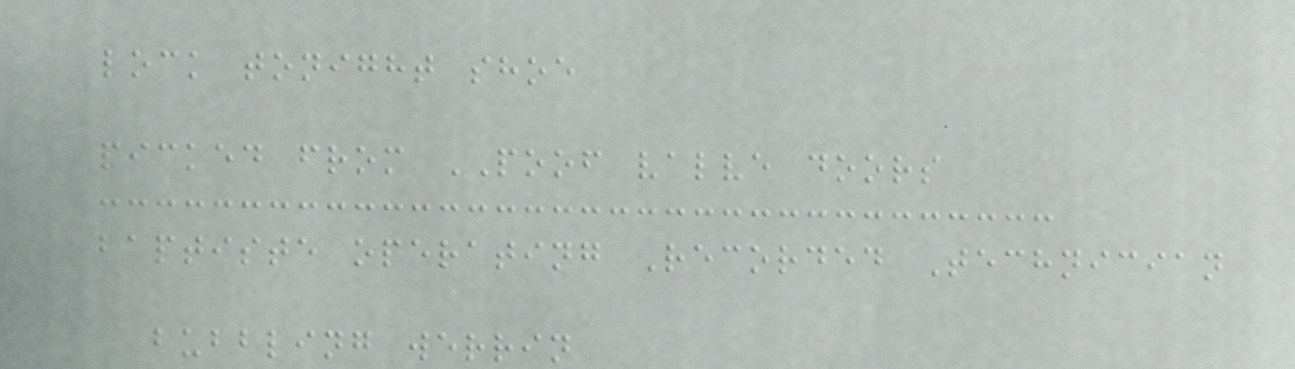lock tonight shoe
picked from POOF valve doors
baptiste operating Recorded Technician
bubbling werrin
